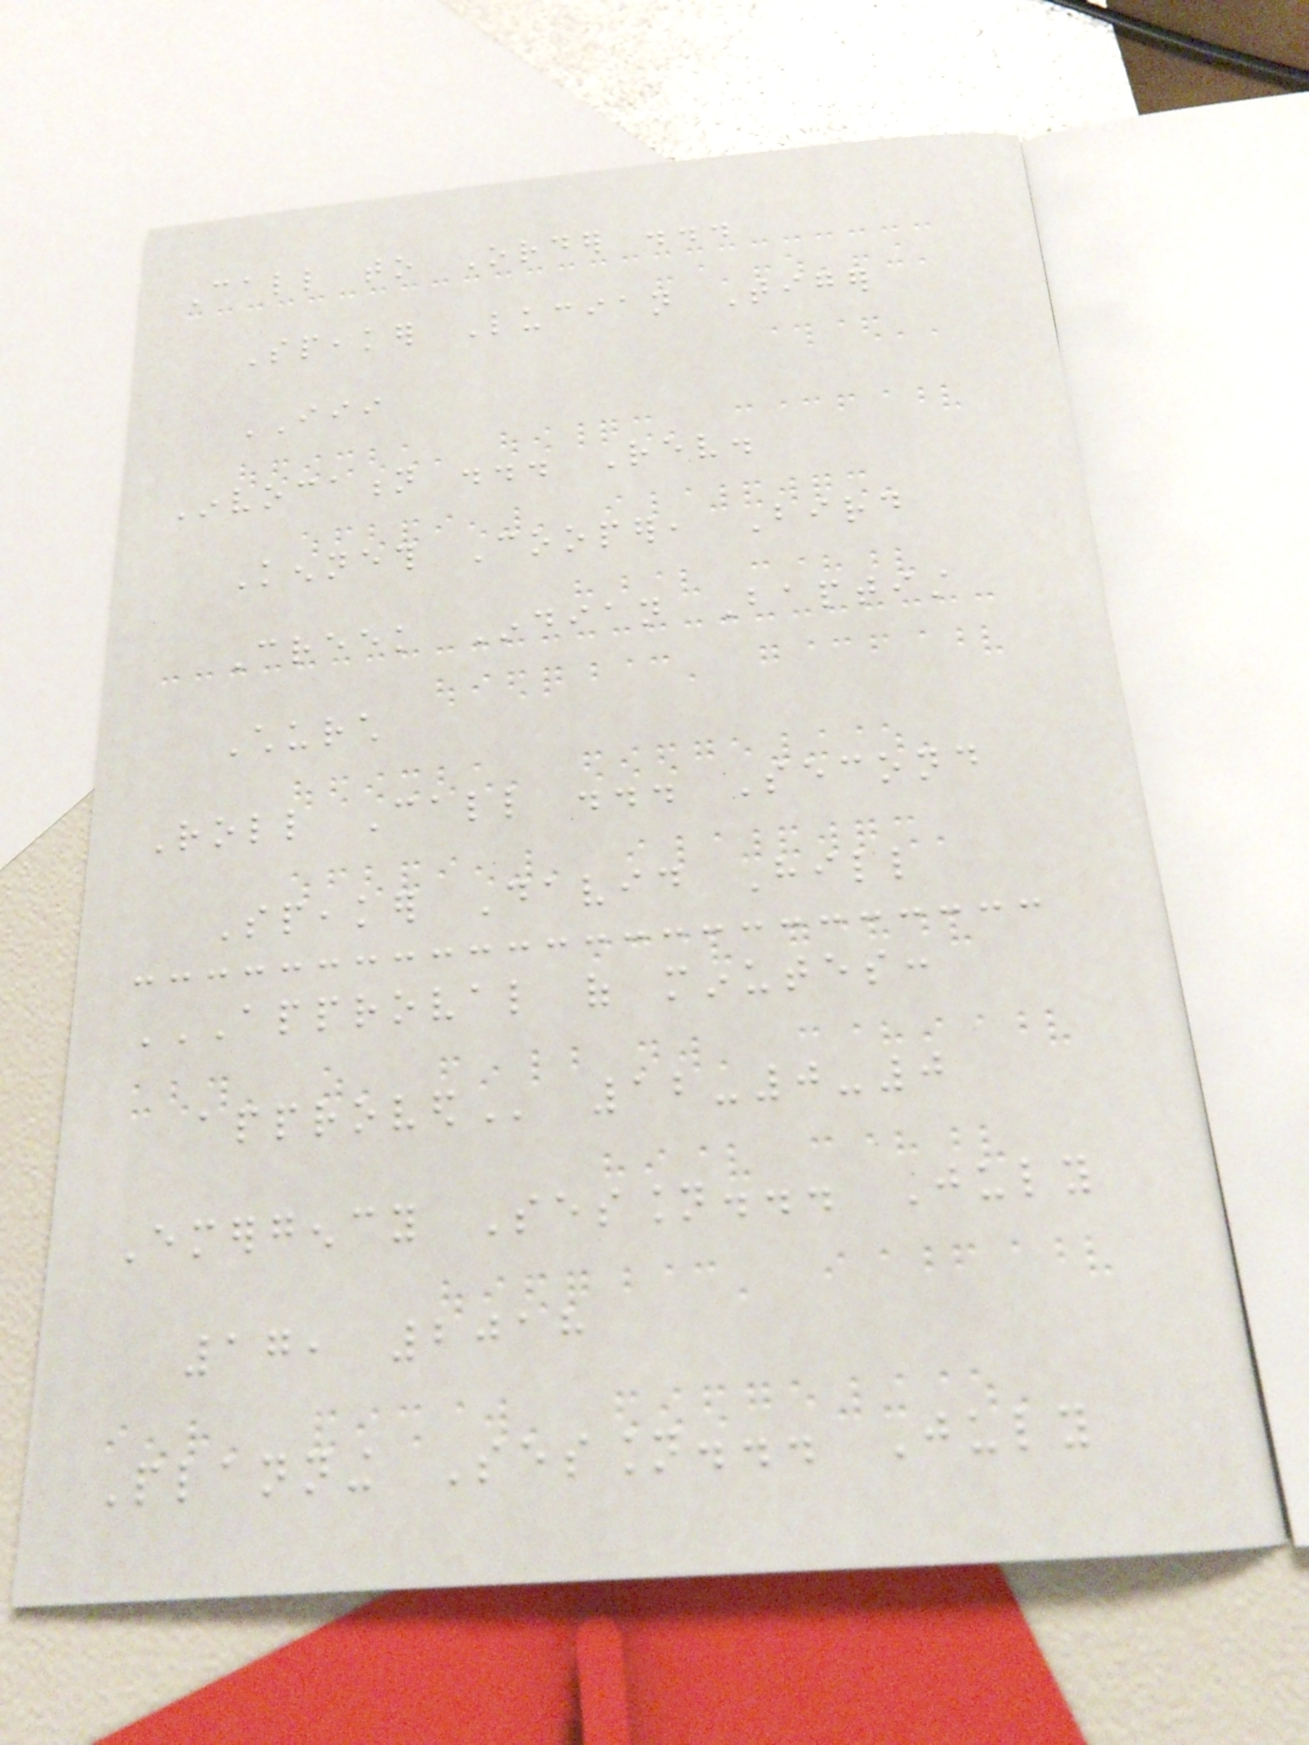Call to Order ...
Speaker Lucian Tiger
III
Invocation ... Rev.
Kenneth Cooper, Bird
Creek Indian Baptist
Church
Roll Call ... Second
Speaker David Hill
APPROVAL OF MINUTES:
APPROVED 12-0-0
Emergency Session... July
17, 2018
Planning Session... July
